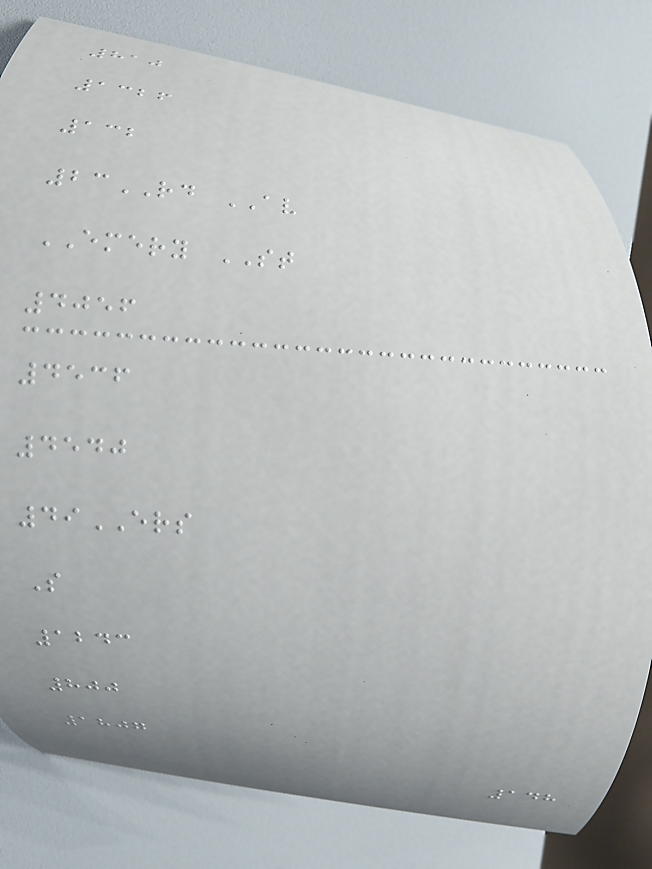810
1326
132
23RD AV
EMERY ST
4056
4536
4540
49ERS
S
1243
800
1807
148
